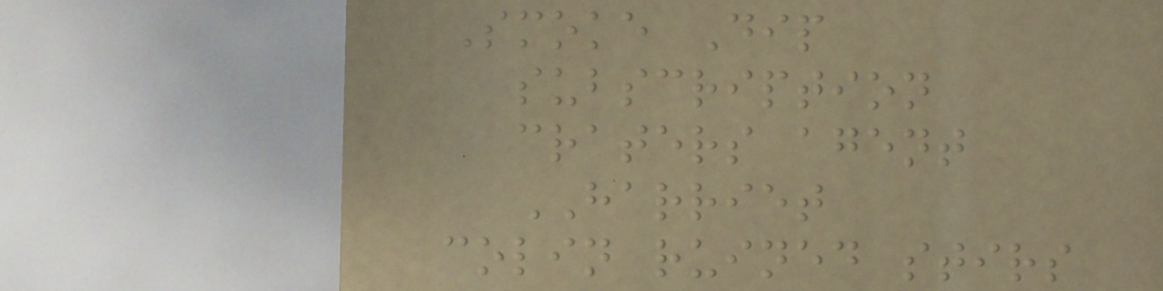Smoke Dip
subscription
craters agent
HARRIET
colin ruined stirs
